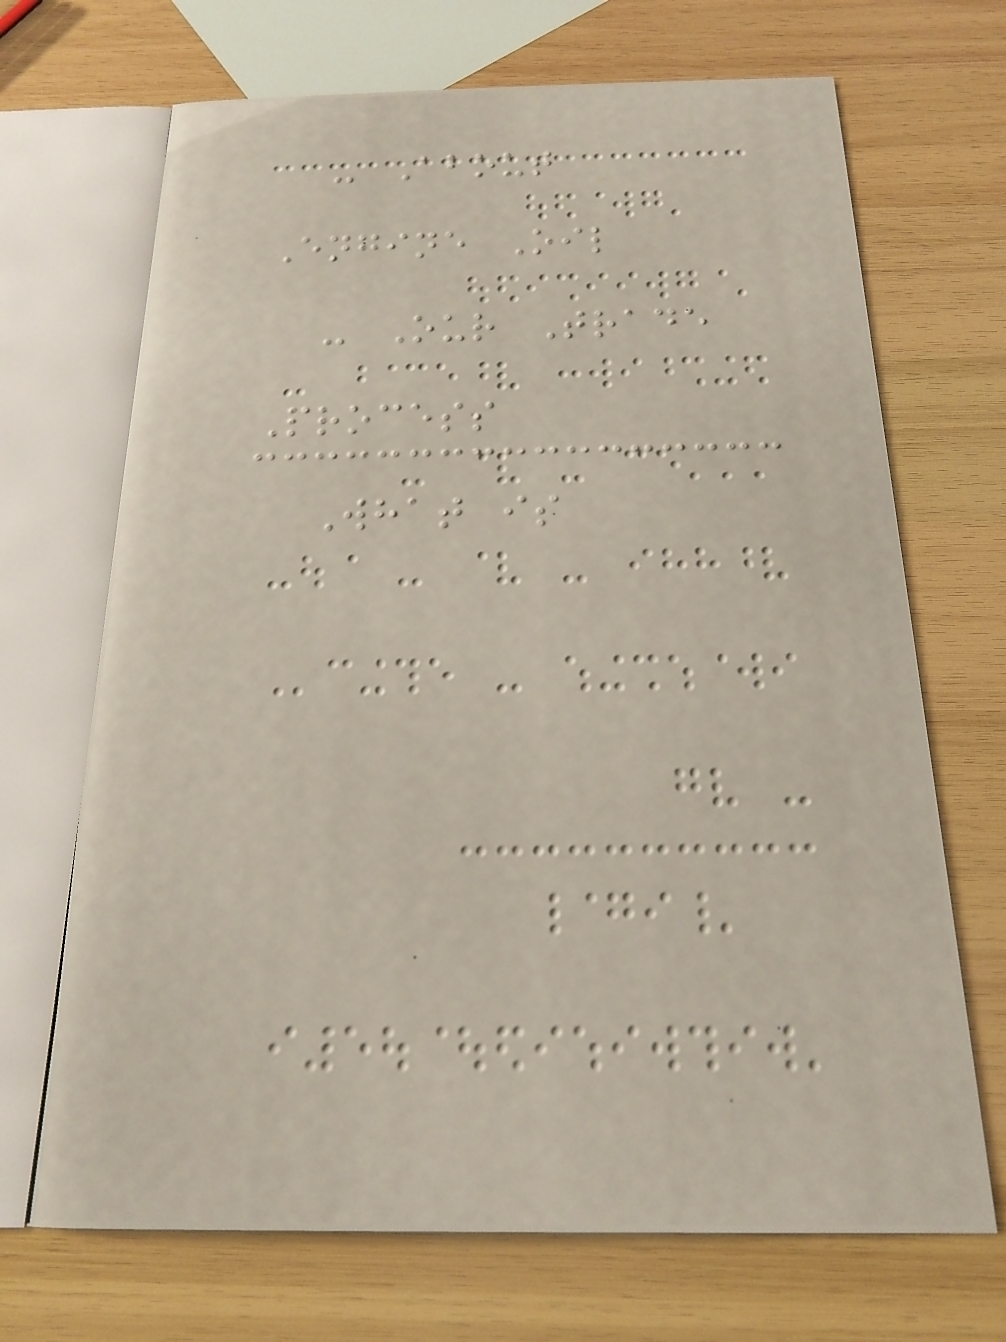- About
Engine Oil
- Our Trade
Process
What is
